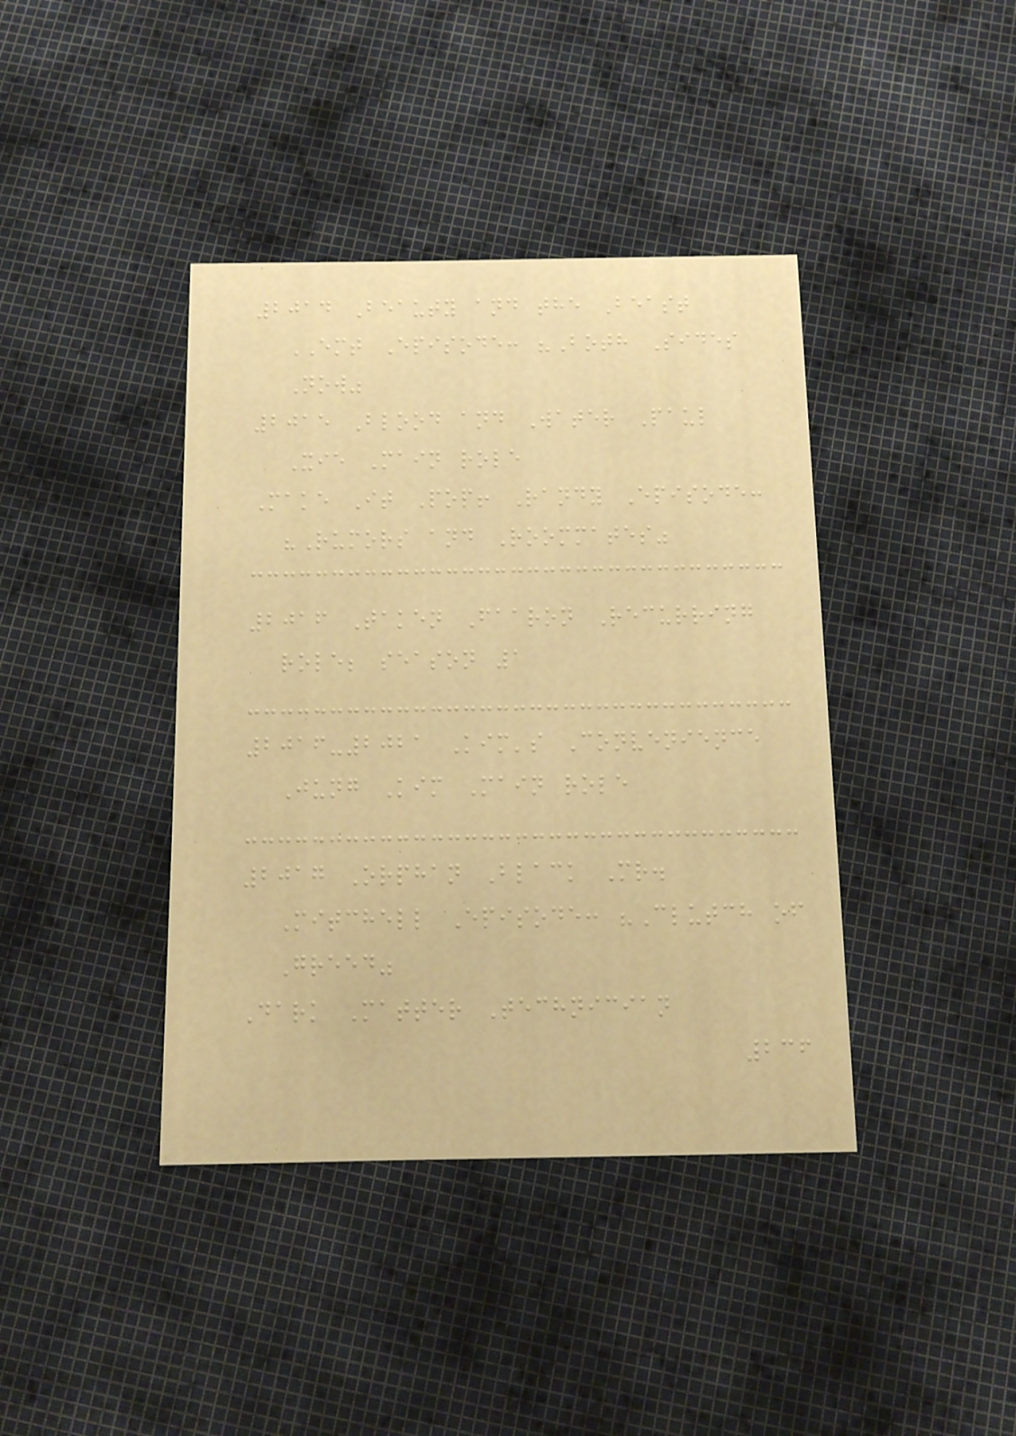2014 Beauty and the Beast
EMT Episode: "Both Sides
Now"
2015 Blood and Water Paul
Xie Main role
Make It Pop! Randy Episode:
"Rumors and Roommates"
2016 Taken Faaron Recurring
role; season 1
2016-2021 Kim's Convenience
Jung Kim Main role
2017 Orphan Black Mr.
Mitchell Episode: "Clutch of
Greed"
Dark Matter Technician
236
